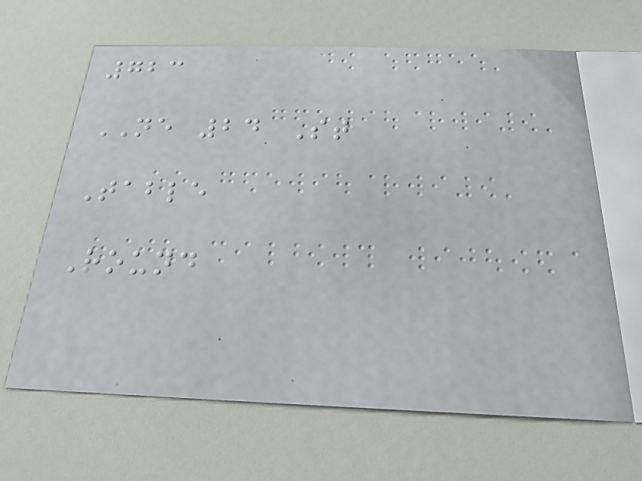723
NE 24 St
Table
Round
